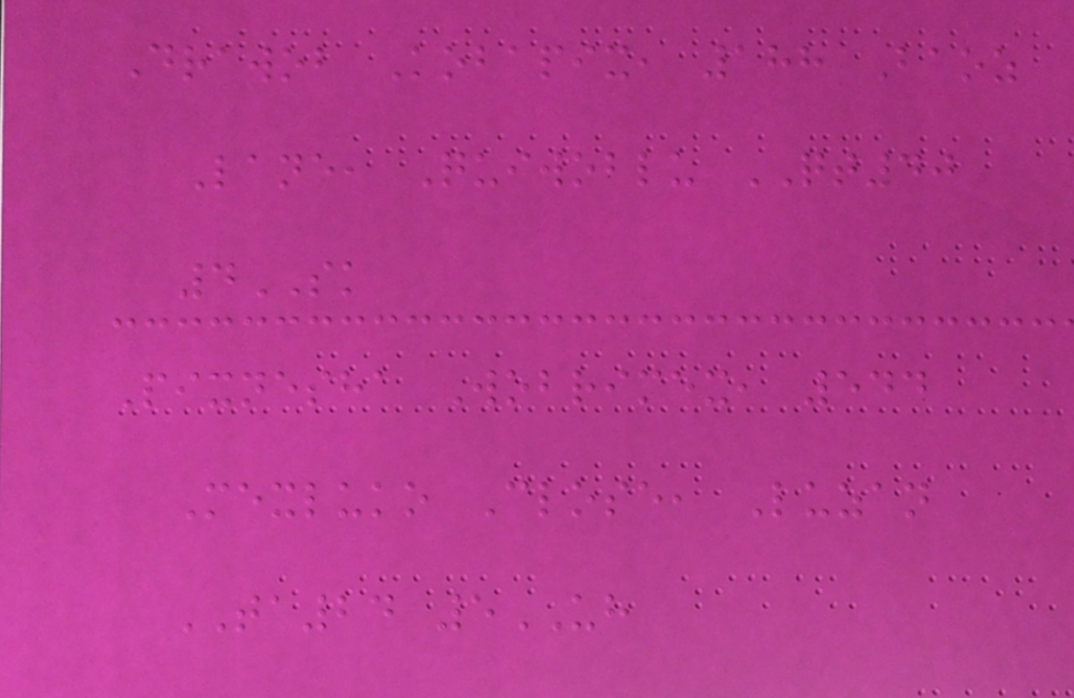Drawob Kobapix, 188 Baoz
Lane, Quiwoblu QT40
4SK
Pixnesha Wobrimex, 544
Mexluko Close, Luzan
TA24 5UH
